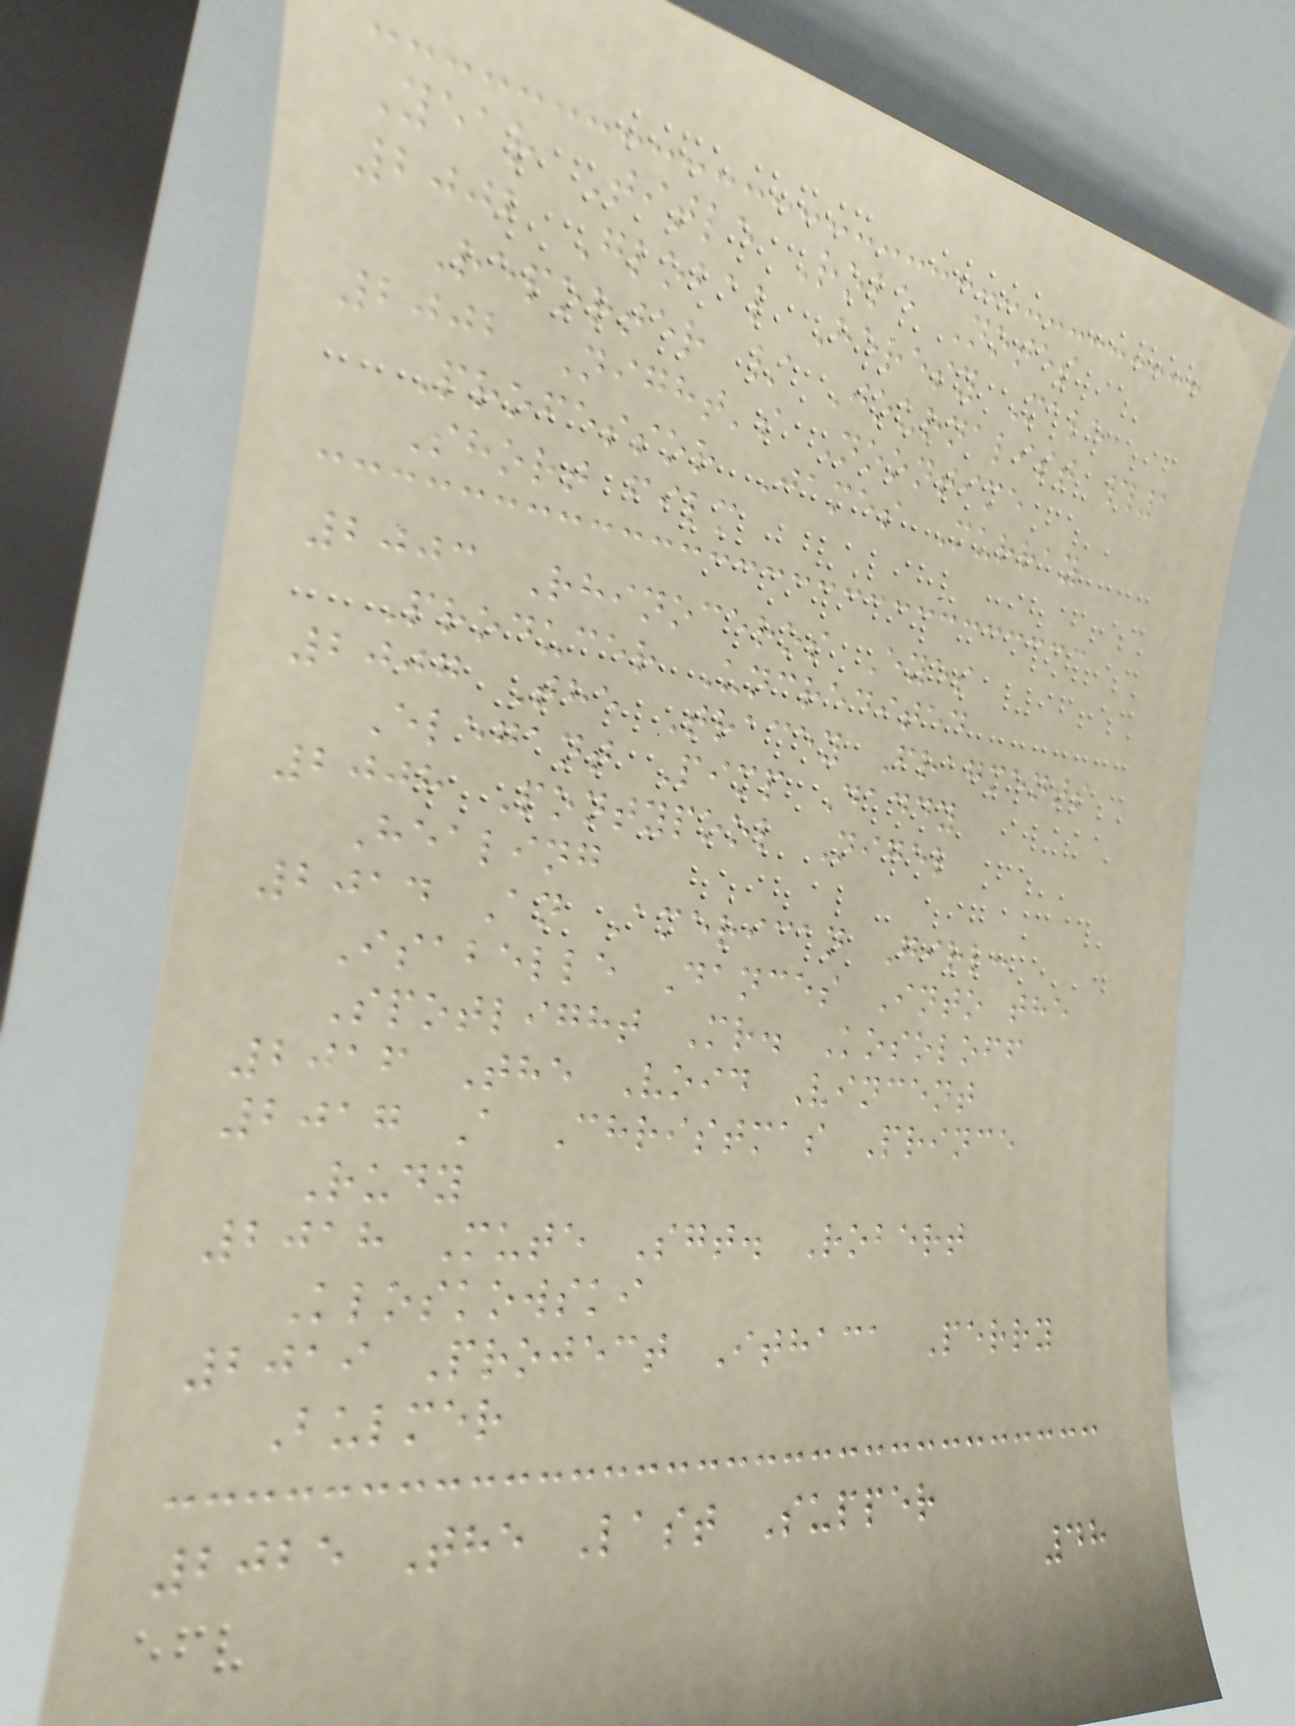Year Title Role Notes
2002 Global Heresy Male
Reporter / Journalist #1
2002 Night's Noontime
Professor James Murray
Short film
2003 Rhinoceros Eyes
Producer Uncredited
2007 The Tracey Fragments
Elegant Pimp Daddy
2008 Pontypool Nigel
Healing
2014 An American Girl:
Isabelle Dances Into the
Spotlight Mr. Kosoloff
2016 The Void Vincent
2017 A Christmas Prince
Rudy
2018 Mute Sgt. Robert
Kloskowski
2019 Project Ithaca Perry
Bulmer
2025 The Last Supper
48
